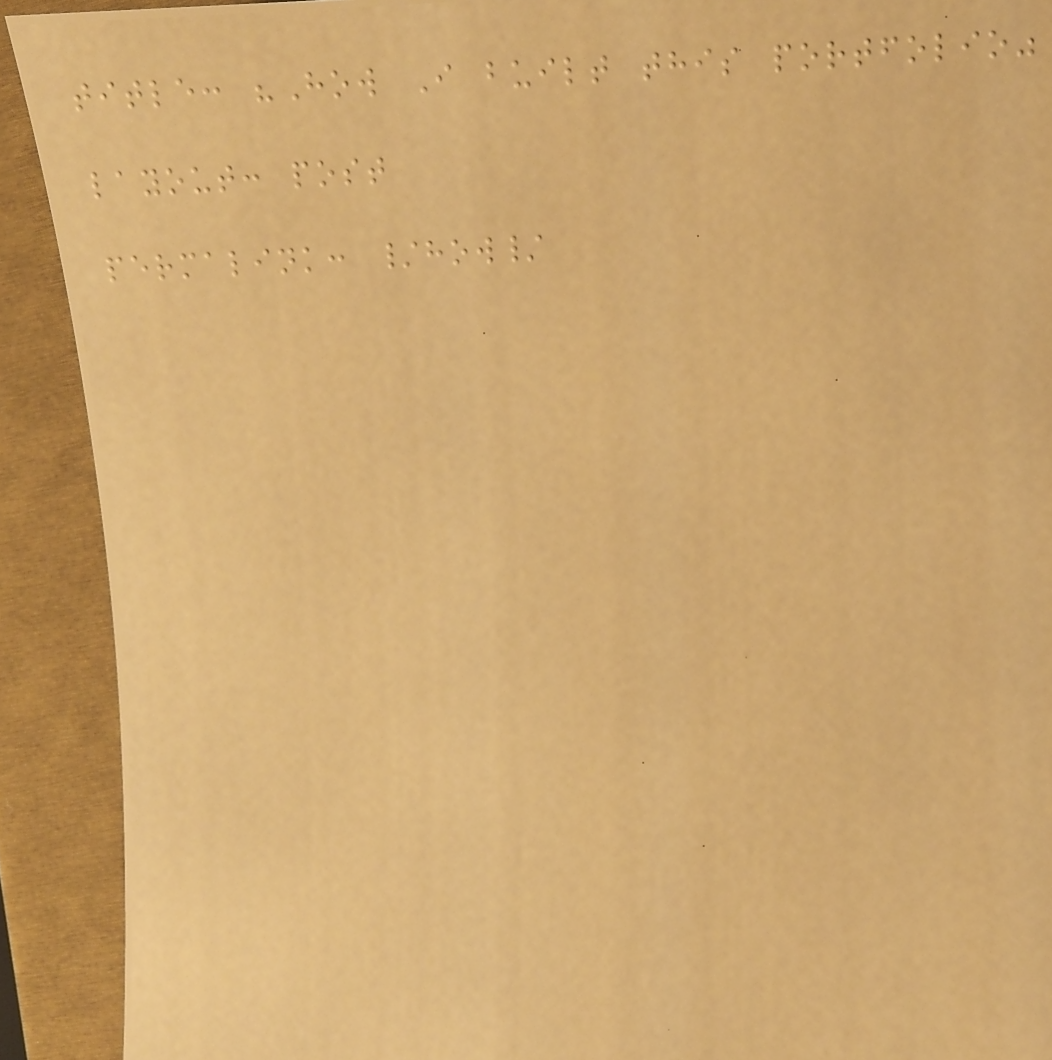title: "How I built this portfolio"
layout: post
permalink: /how/
